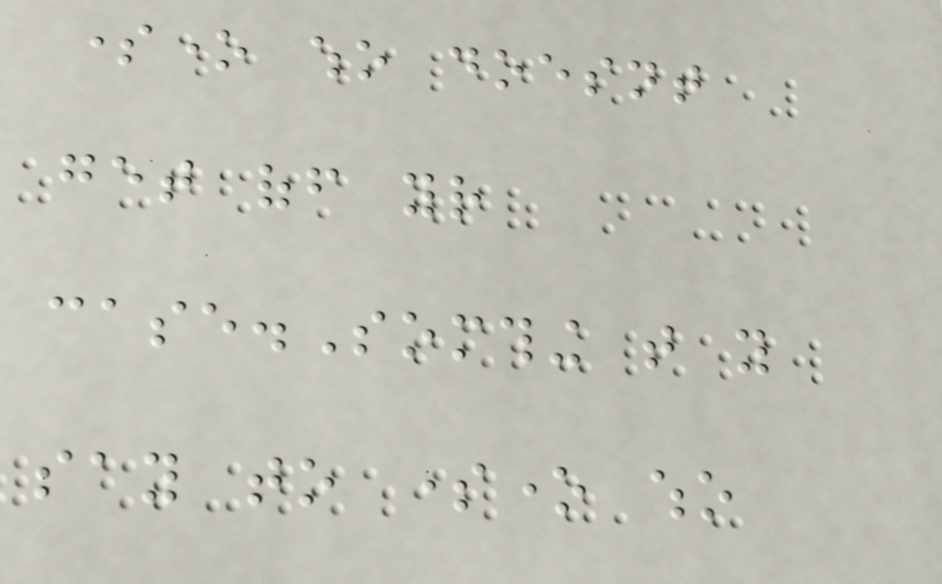someone who doesnt
get off your
case.Somthing that you
say to someone who
